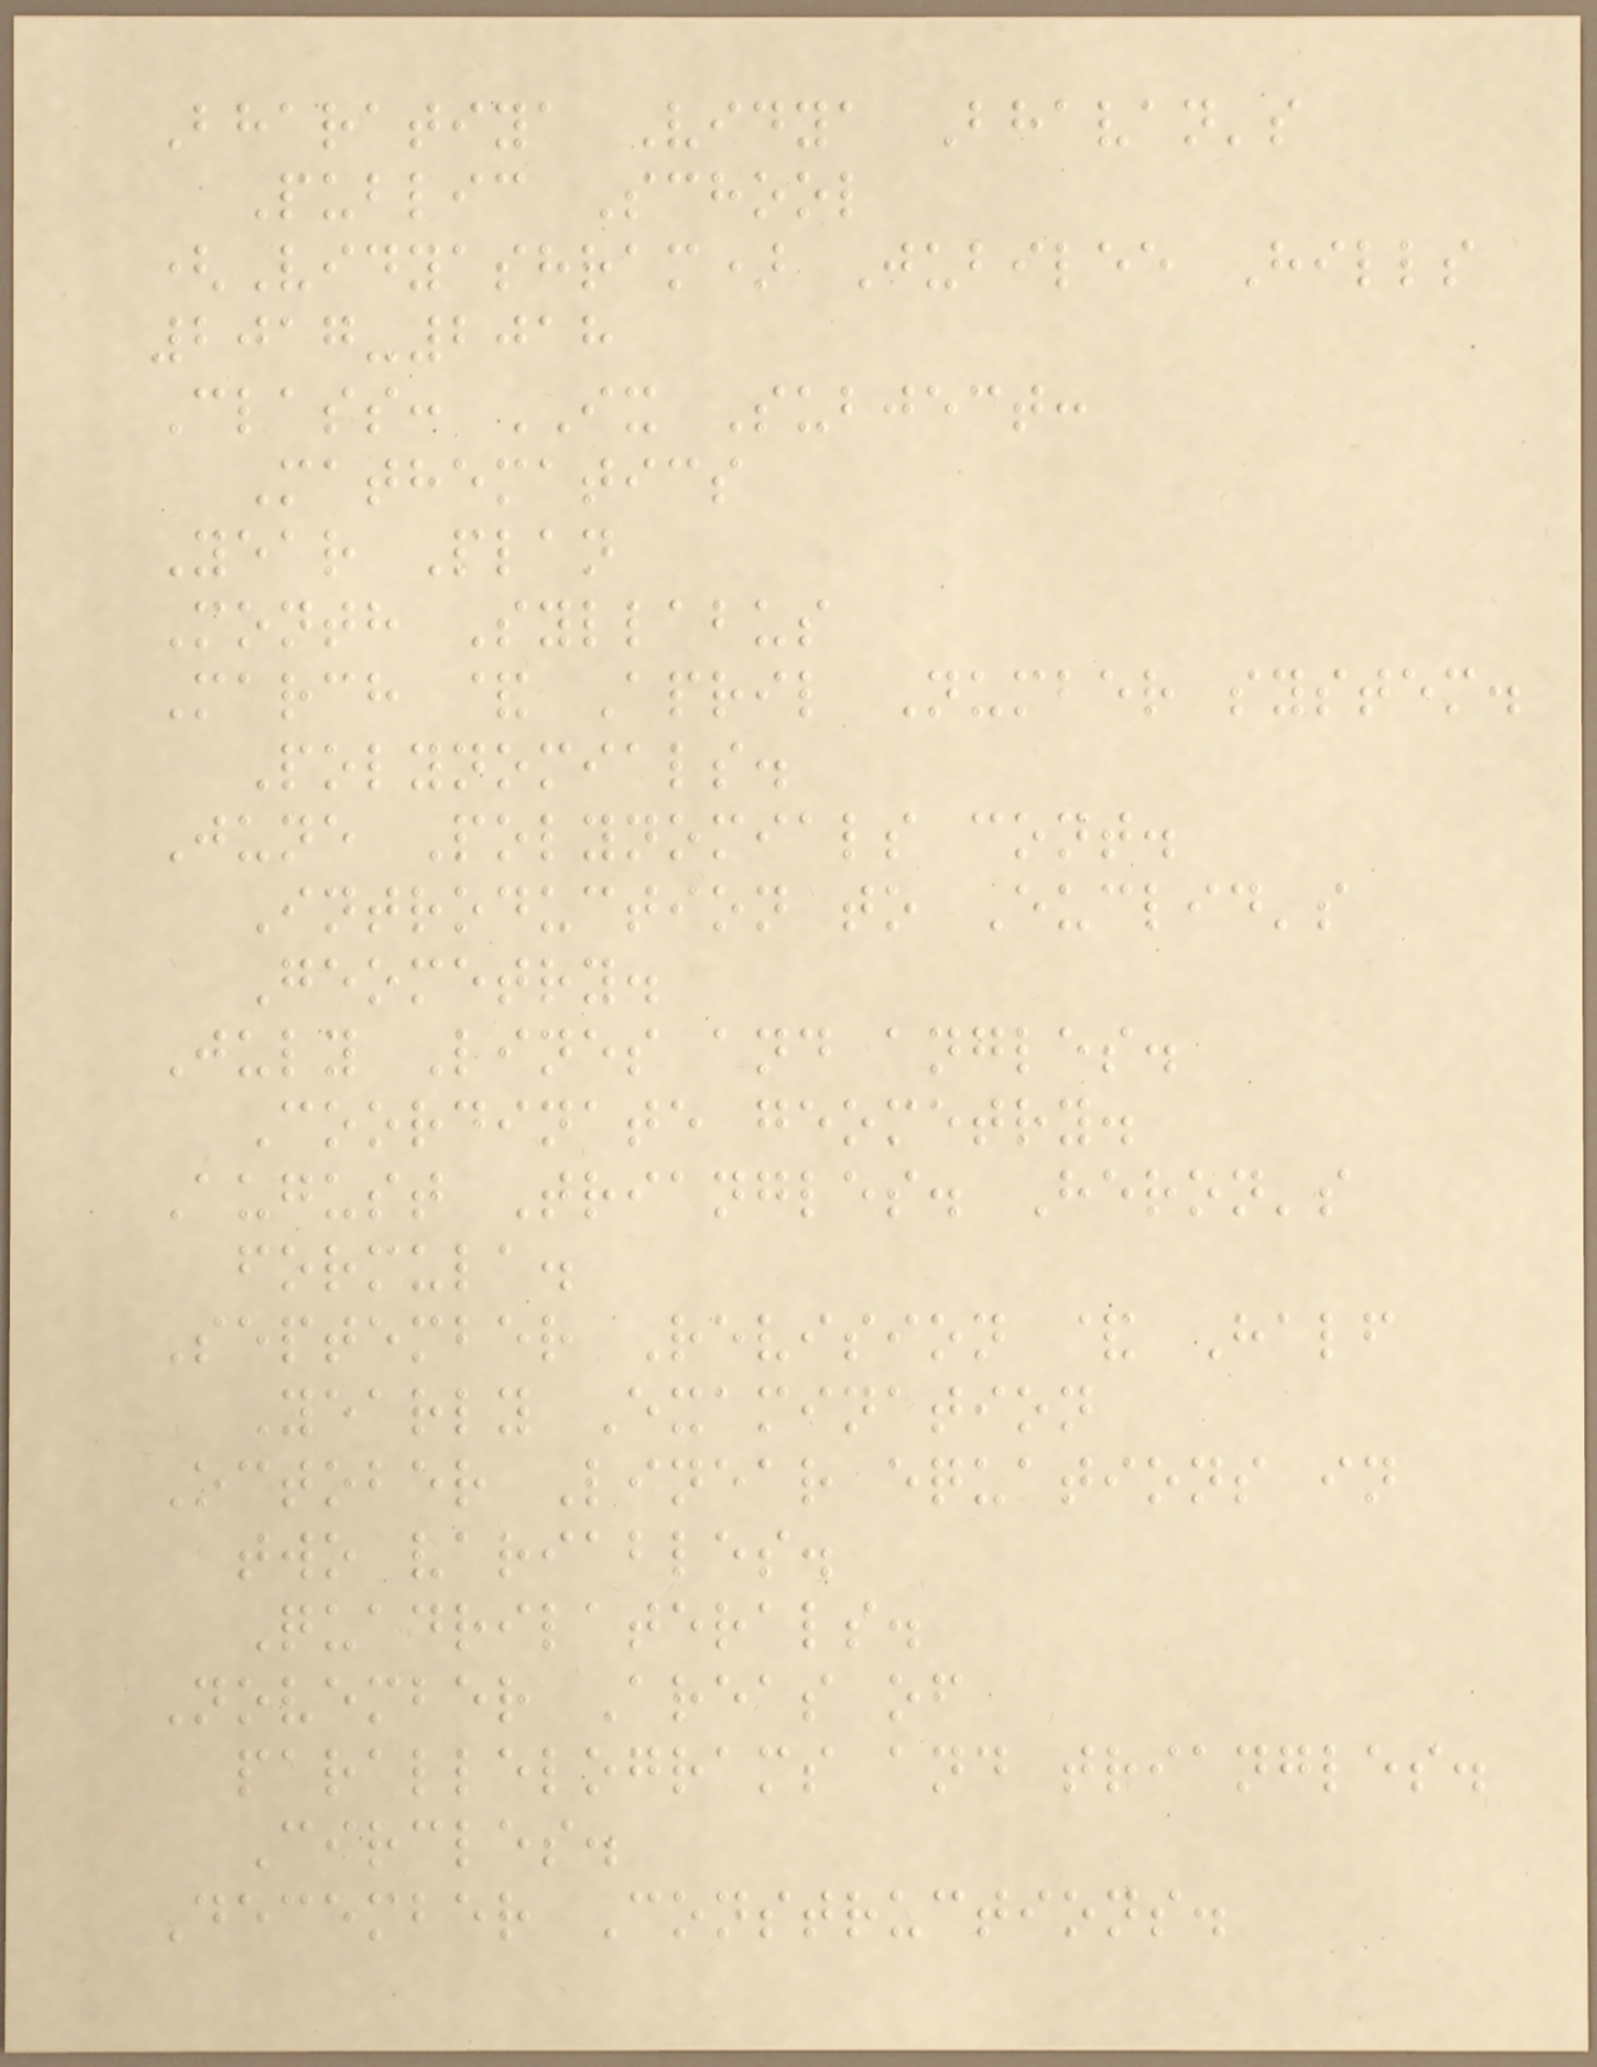Bharatiya Vidya Bhavan's
Public School
(Vidyashram) Jubilee Hills
2017-2018
Class: IX Subject:
Mathematics
Year Plan
Month Syllabus
March & April Number system.
Polynomials.
June Polynomials cont.
Introduction to Euclid's
Geometry.
July Lines and angles.
Coordinate geometry.
August Triangles. Heron's
formula.
September Revision & Half
Yearly Examination
October Linear equations in
two variables.
Quadrilaterals.
November Areas of
parallelograms and triangles.
Circles.
December Constructions.
